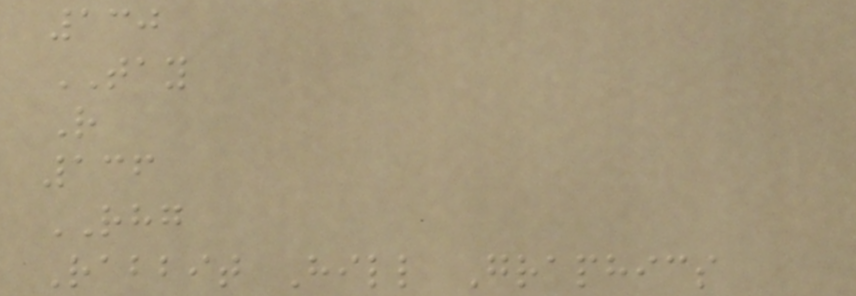130
TAY
R
136
RHG
Rabbit Hill Graphics
